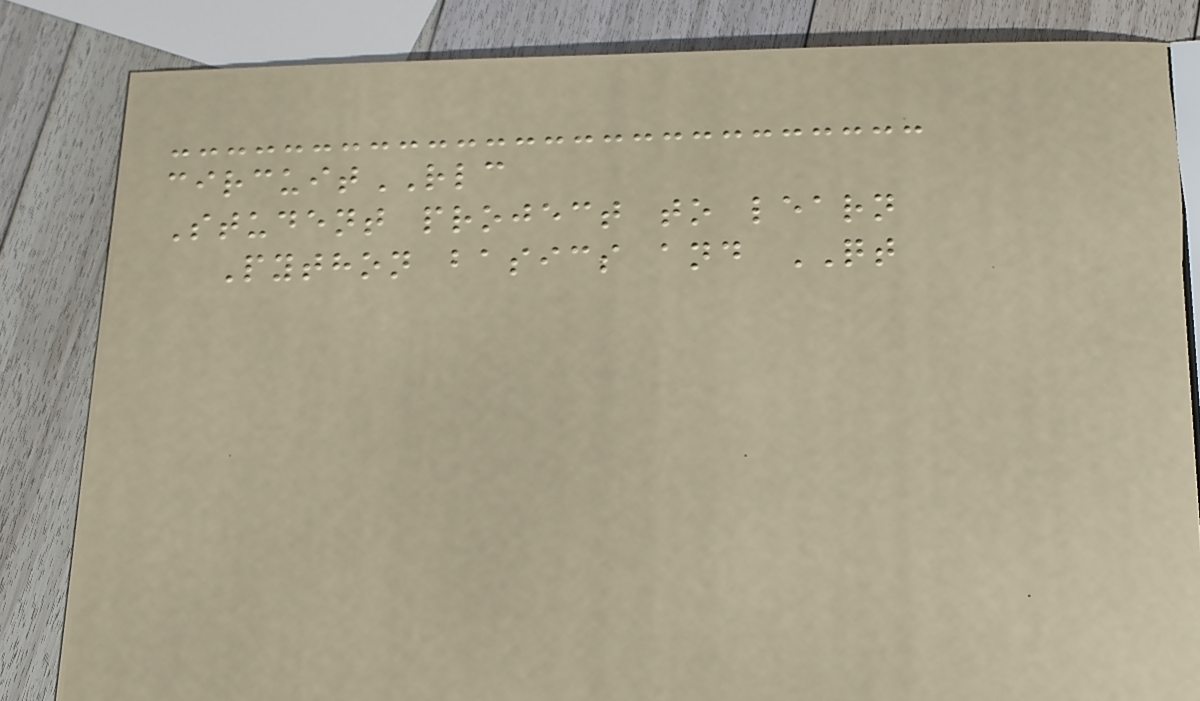circuitRLC
Student project to learn
Python basics and QT
